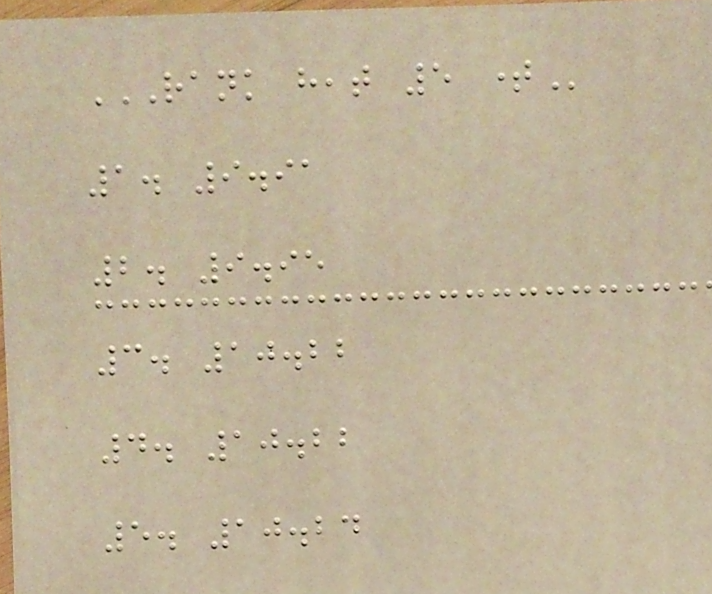RANK HEAT 5 TIME
1. 9.91
2. 9.95
3. 10.22
4. 10.22
5. 10.24
